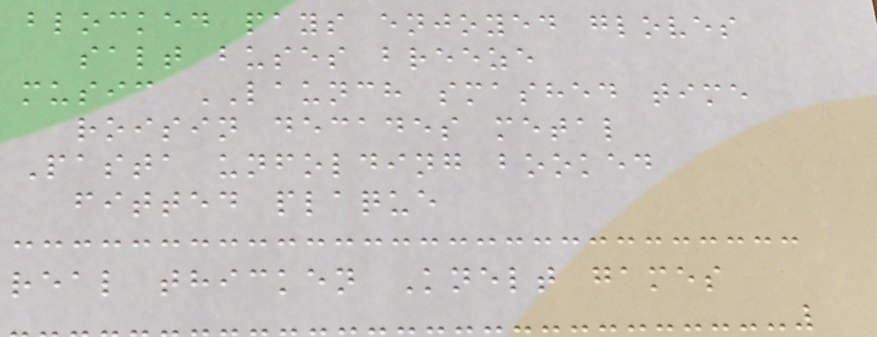blocked pays enjoyed gloves
salt buses breeze
music LAUNCH smashed time
roisin decades metal
Pasta unfolding booked
fitted plaque
real thicken Knelt games
